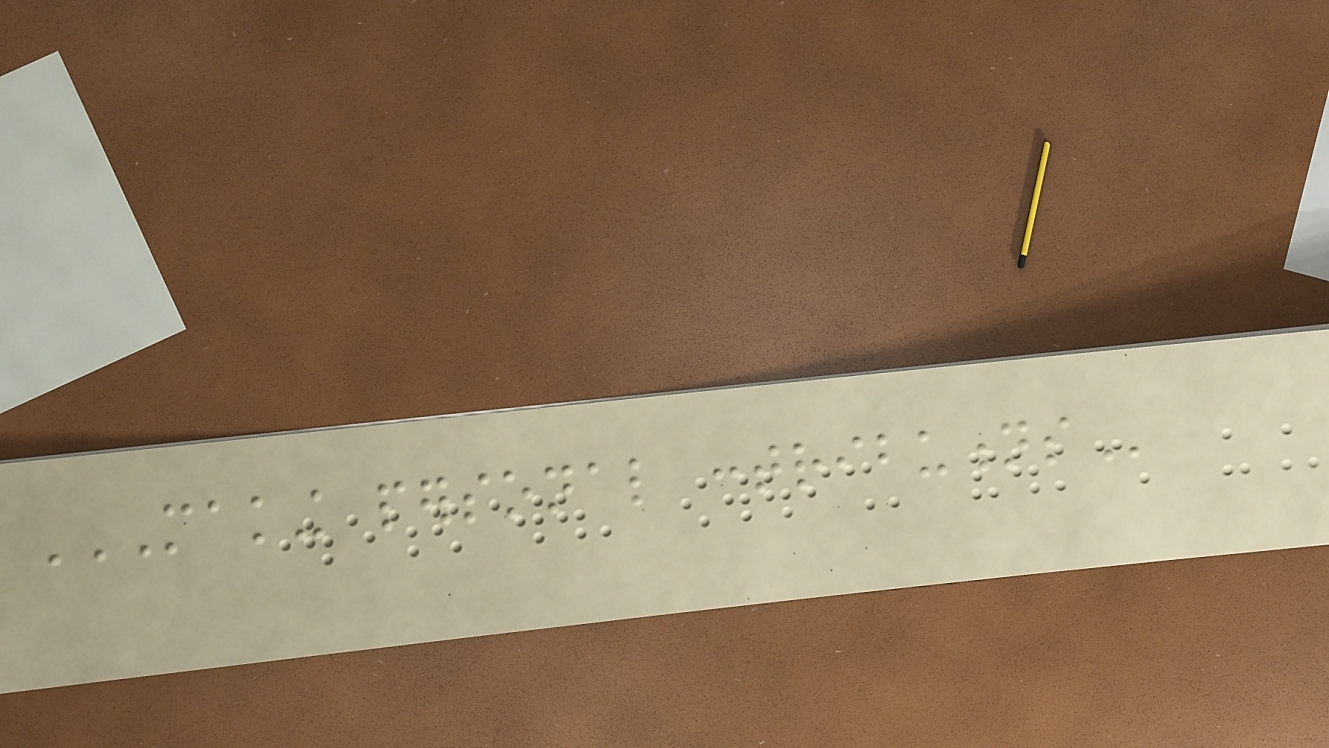MAKING PERSONAL CONTRIBUTIONS
